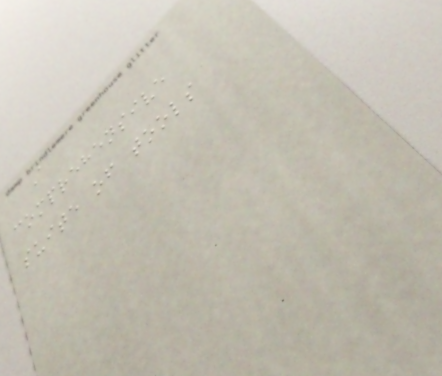A
comprehensive
suite of tools
